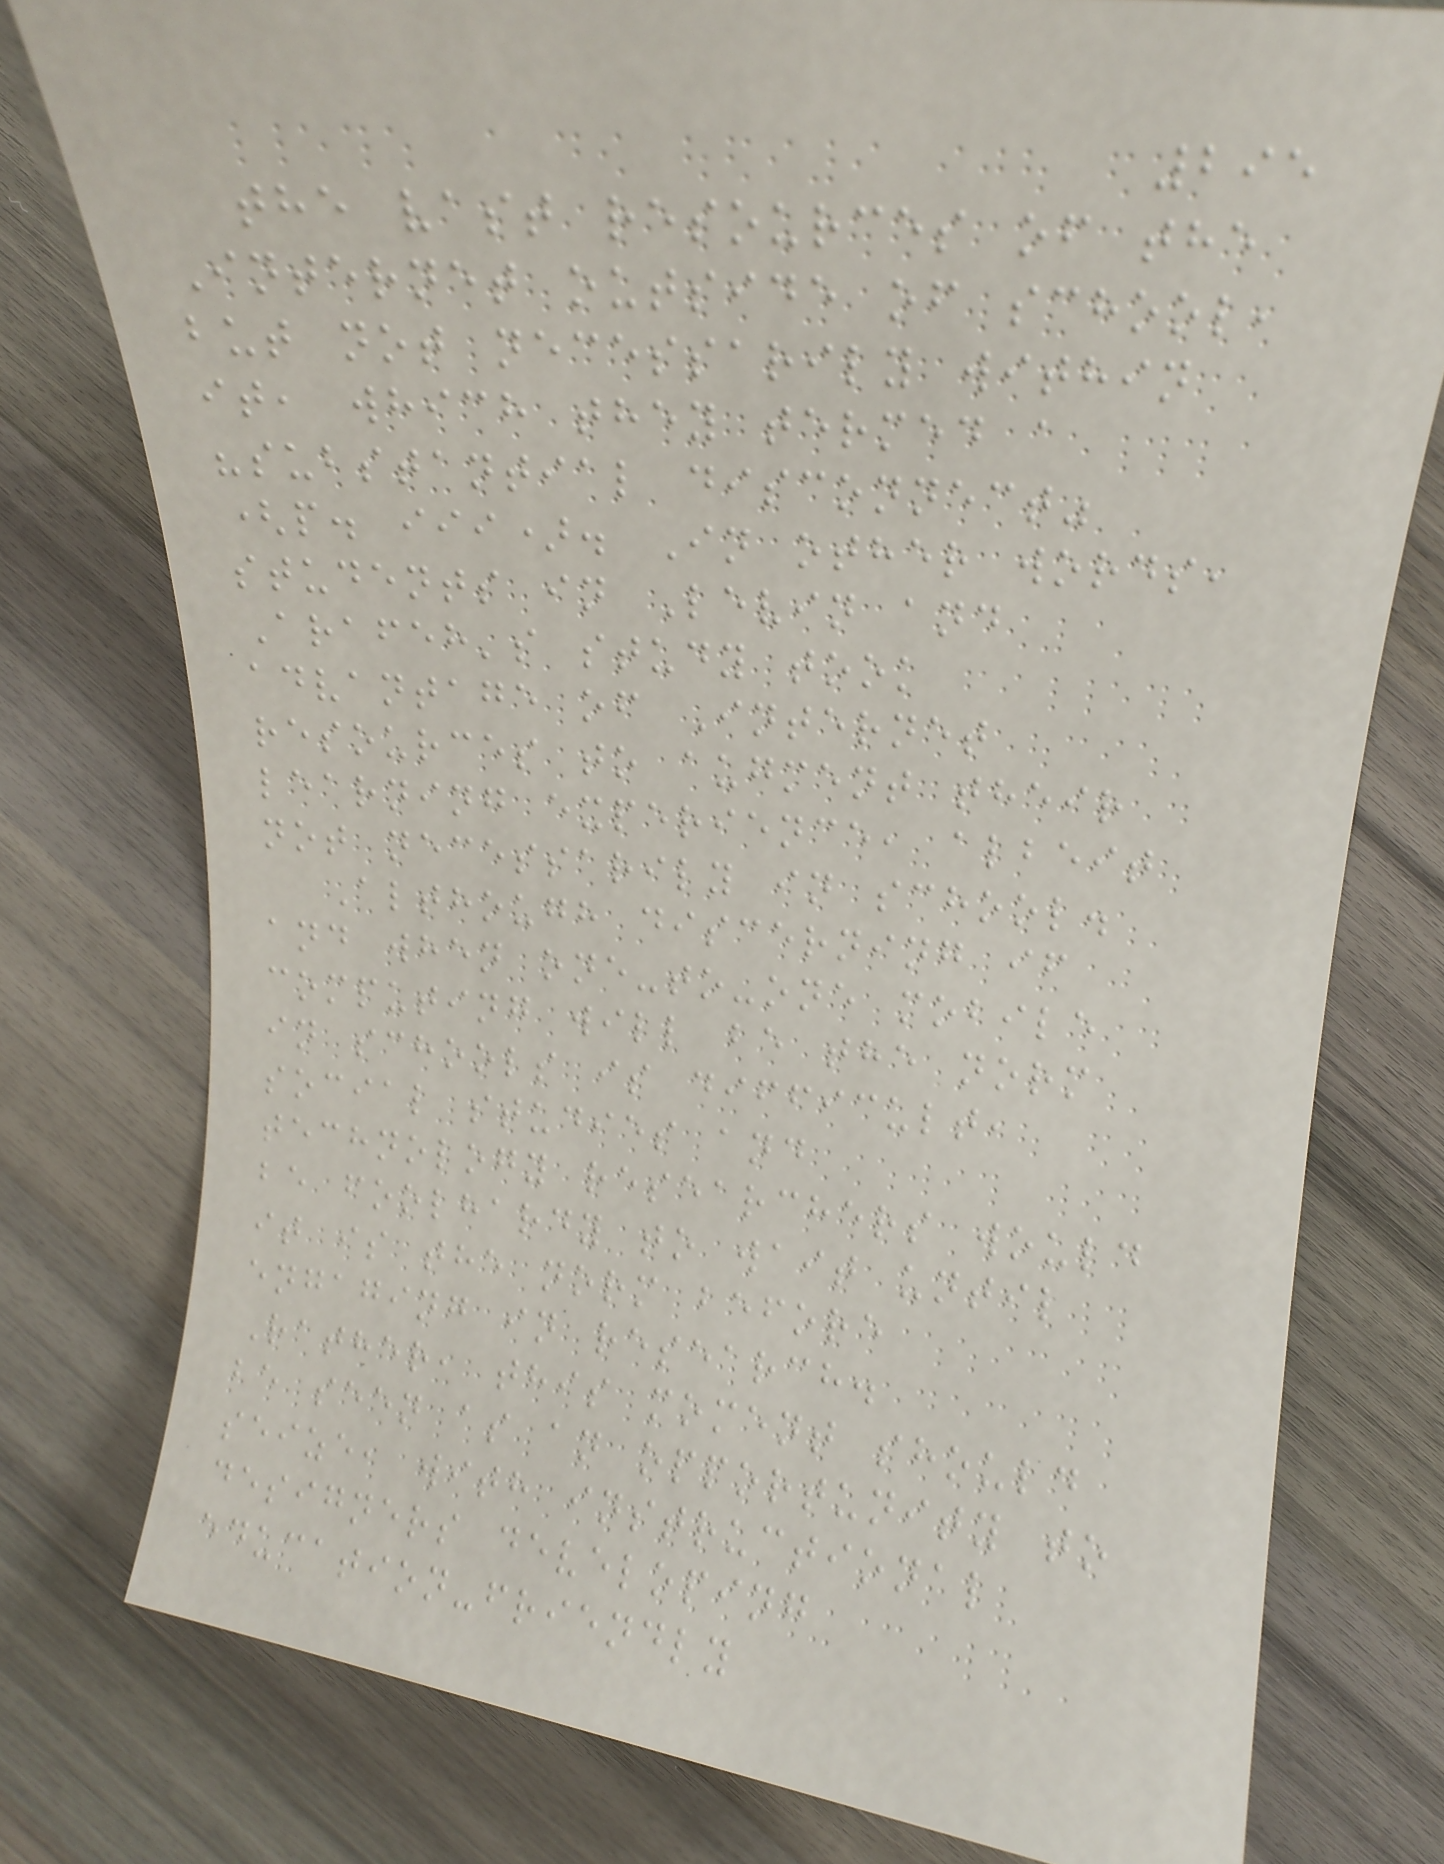295
the vast resources of the
Internet outside of school,
but not necessarily within
it, which they termed a
"substantial disconnect"
(p. iii). In other words,
students in Levin and
Arafeh's study took
advantage of Internet
resources to augment their
learning experience, albeit
not necessarily in school.
Although discerning if
and when one-to-one mobile
computing will be the norm
in schools is difficult,
social studies and
technology researchers would
be foolhardy to wait until
it is the norm before
engaging in research.
Rather, this moment should
be seen as an opportunity to
seize, with instructional
designers developing
education-friendly
